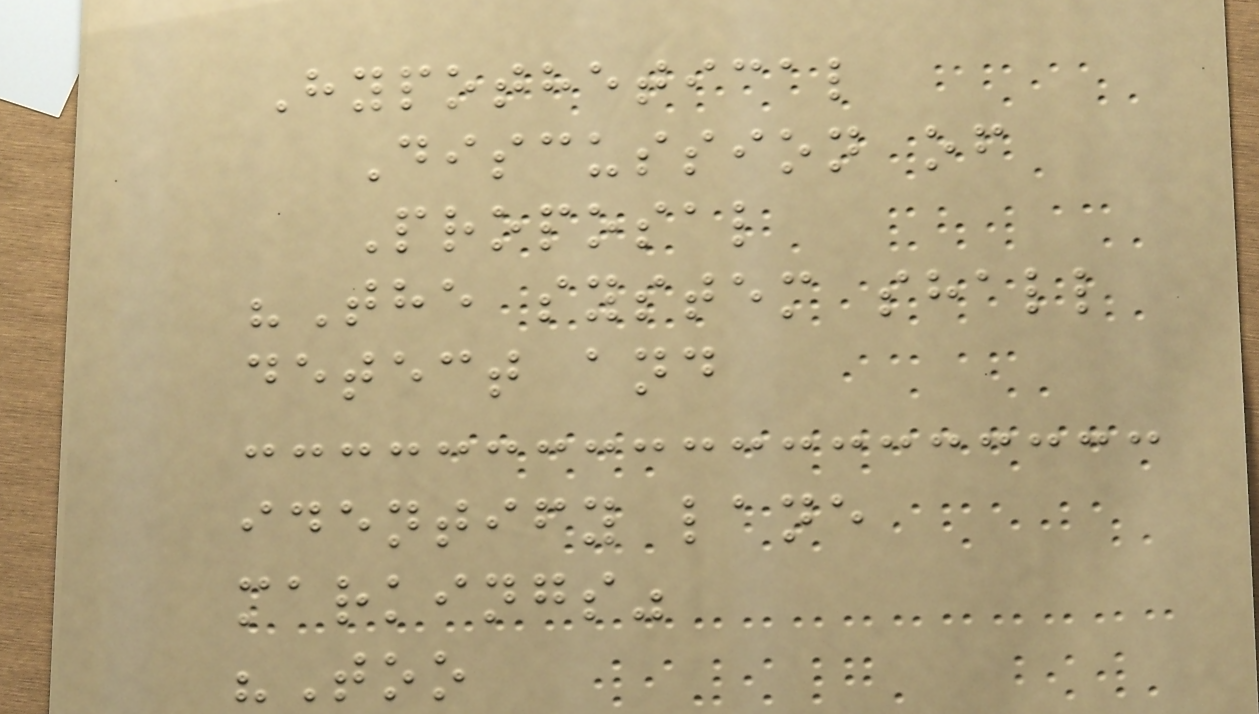Hypothetical
Discussion of
Proposal
"The system shall
detect and
identify lane
markings"
"Too
